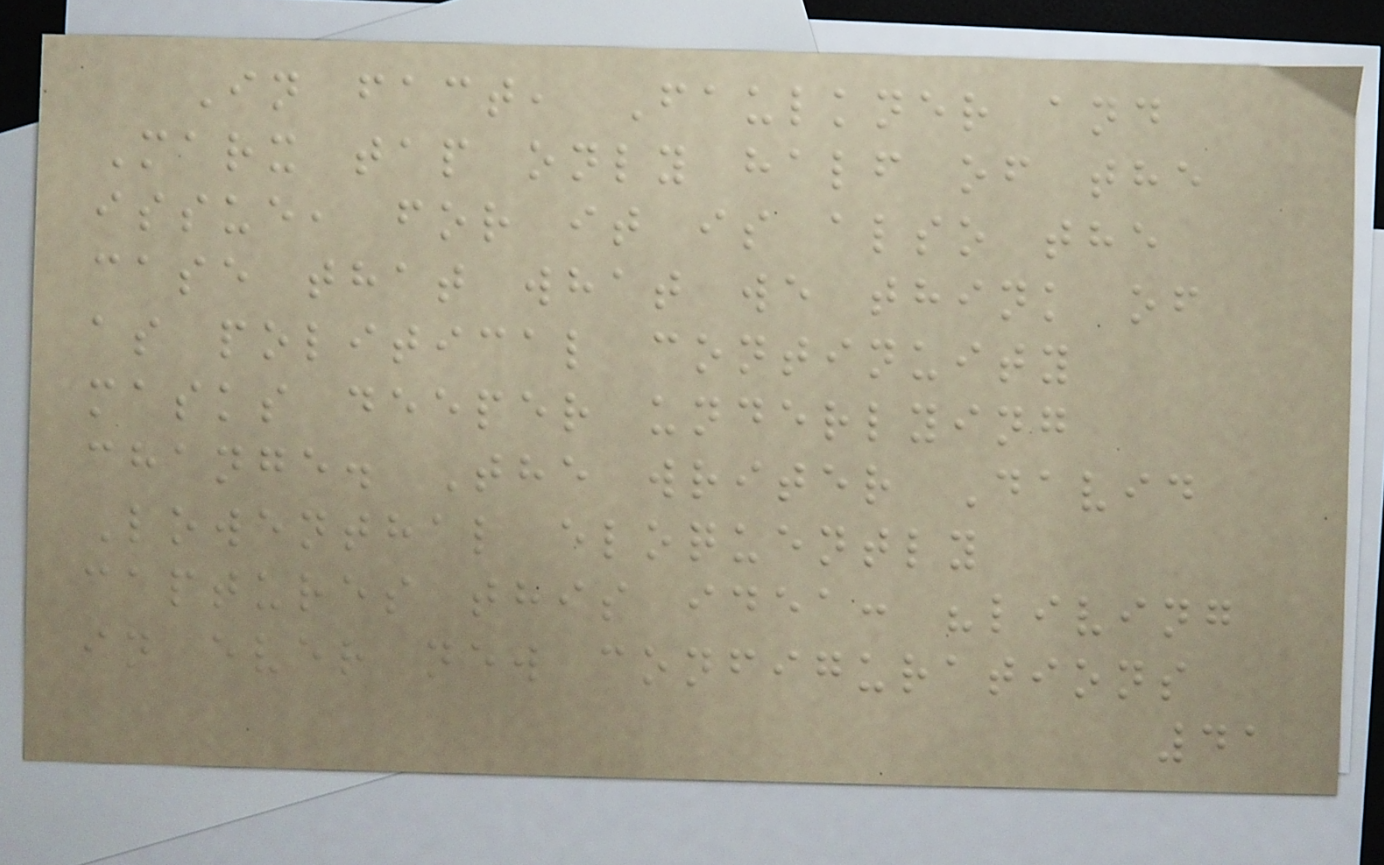In fact, Faulkner and
Marx tap only half of the
issue, for it is also the
case that what we think of
as political continuity
masks deeper underlying
change. The writer David
Lowenthal eloquently
captures this idea: "living
in ever new configurations
41
